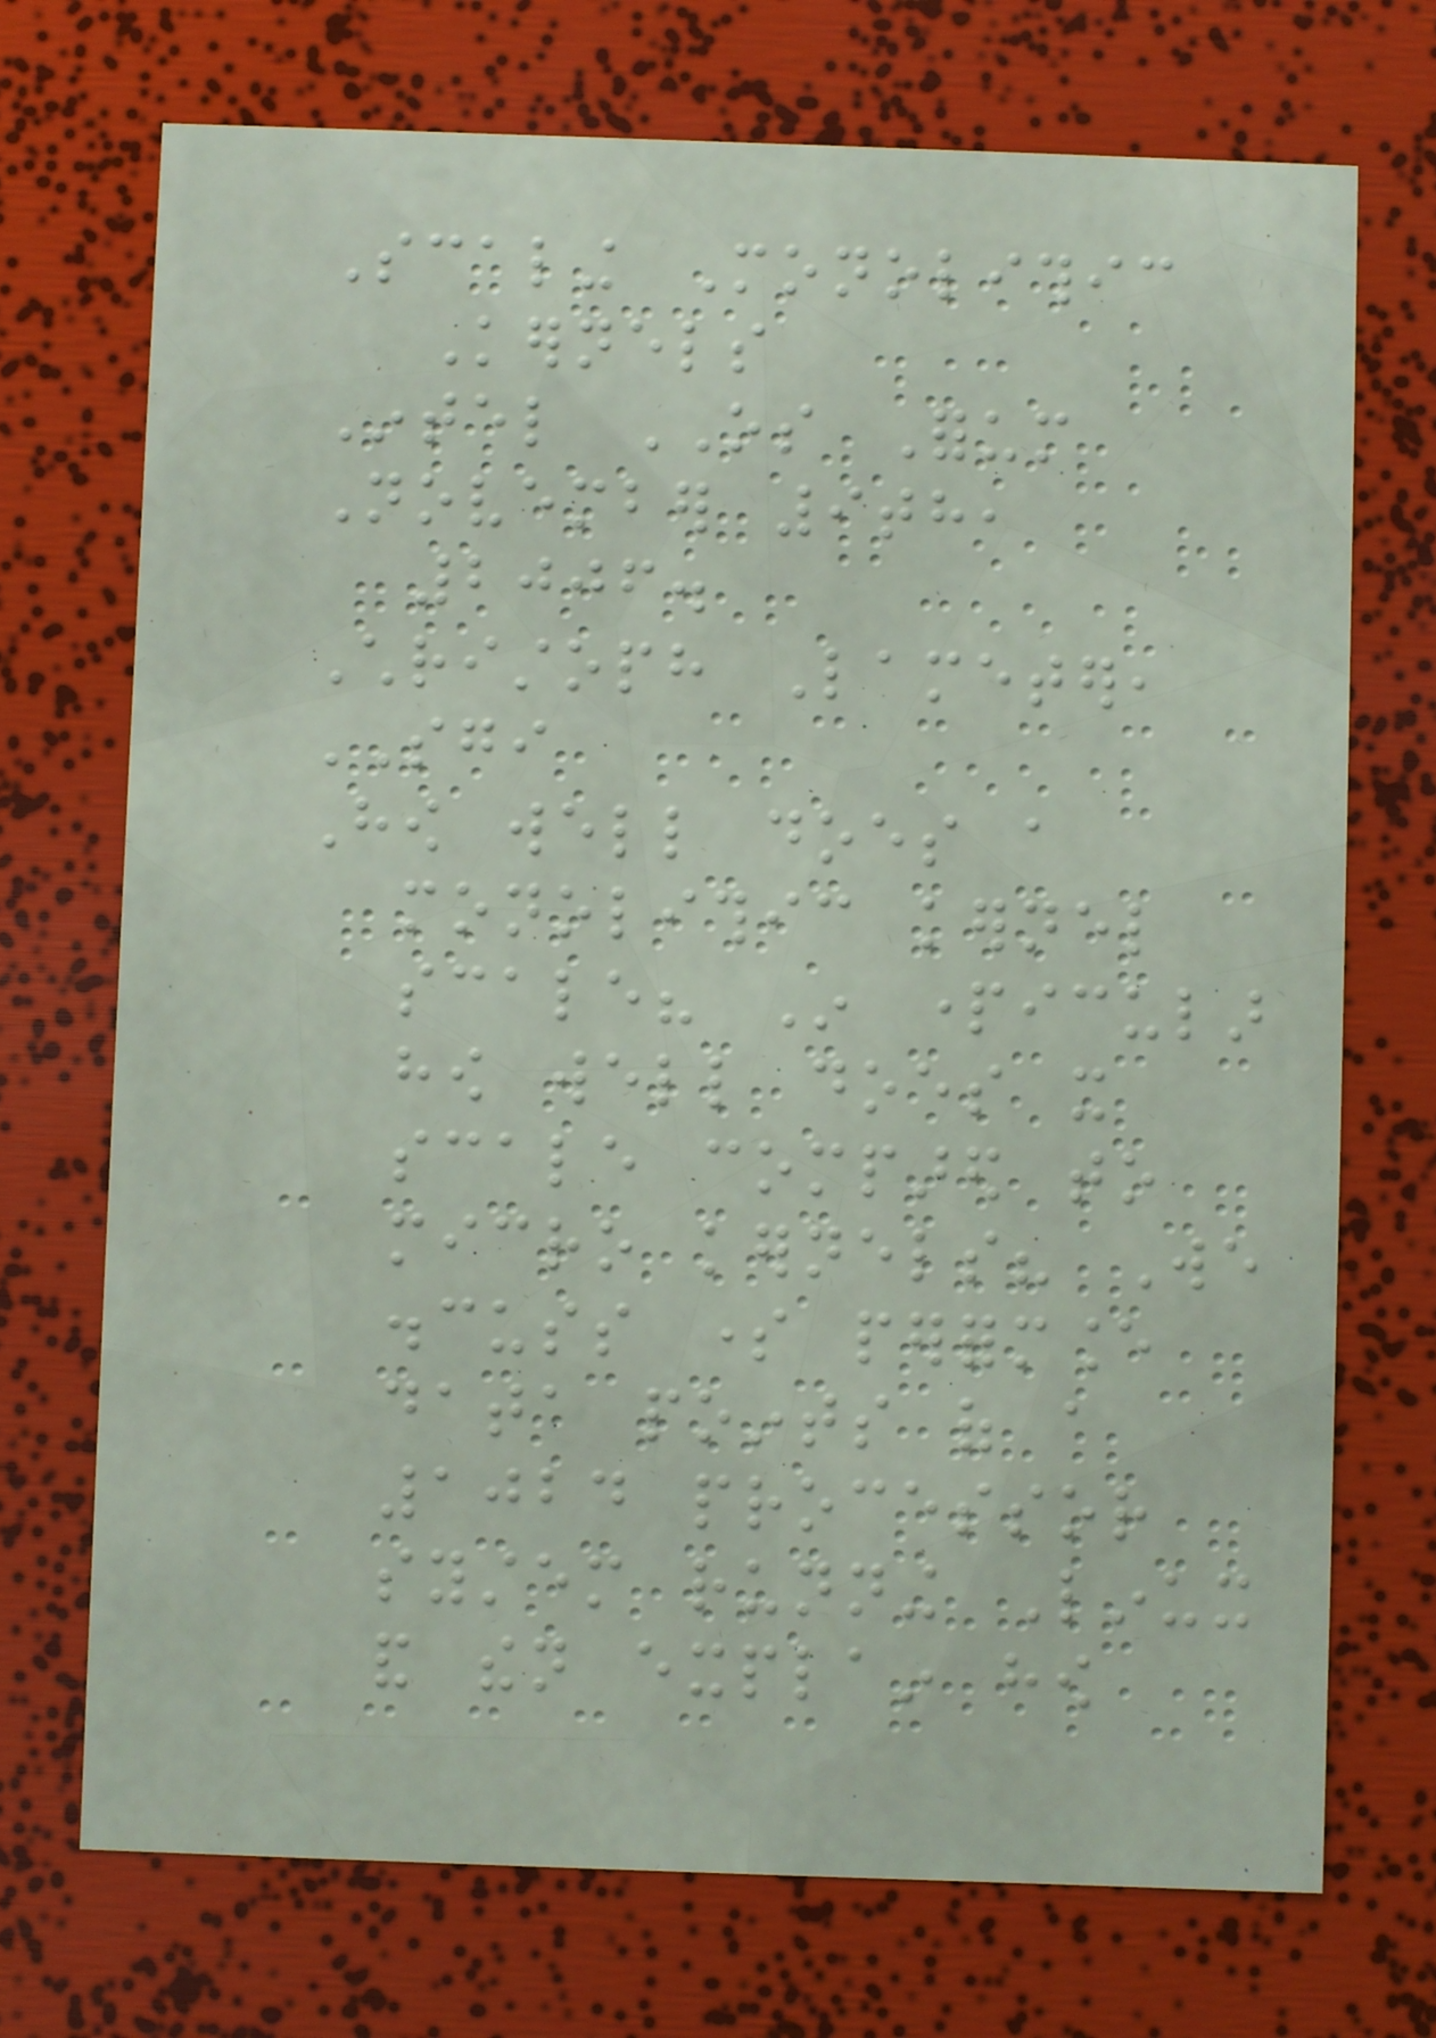Scaling Monolithic
Kernels
Intel OS Forum
November 9th,
2006.
Christoph Lameter,
SGI
How well does a
monolithic kernel
scale? In particular
how well does it
scale compared to
micro kernels? We
discuss some performance
data points of a
1024 processor
system running Linux
and then explain how
